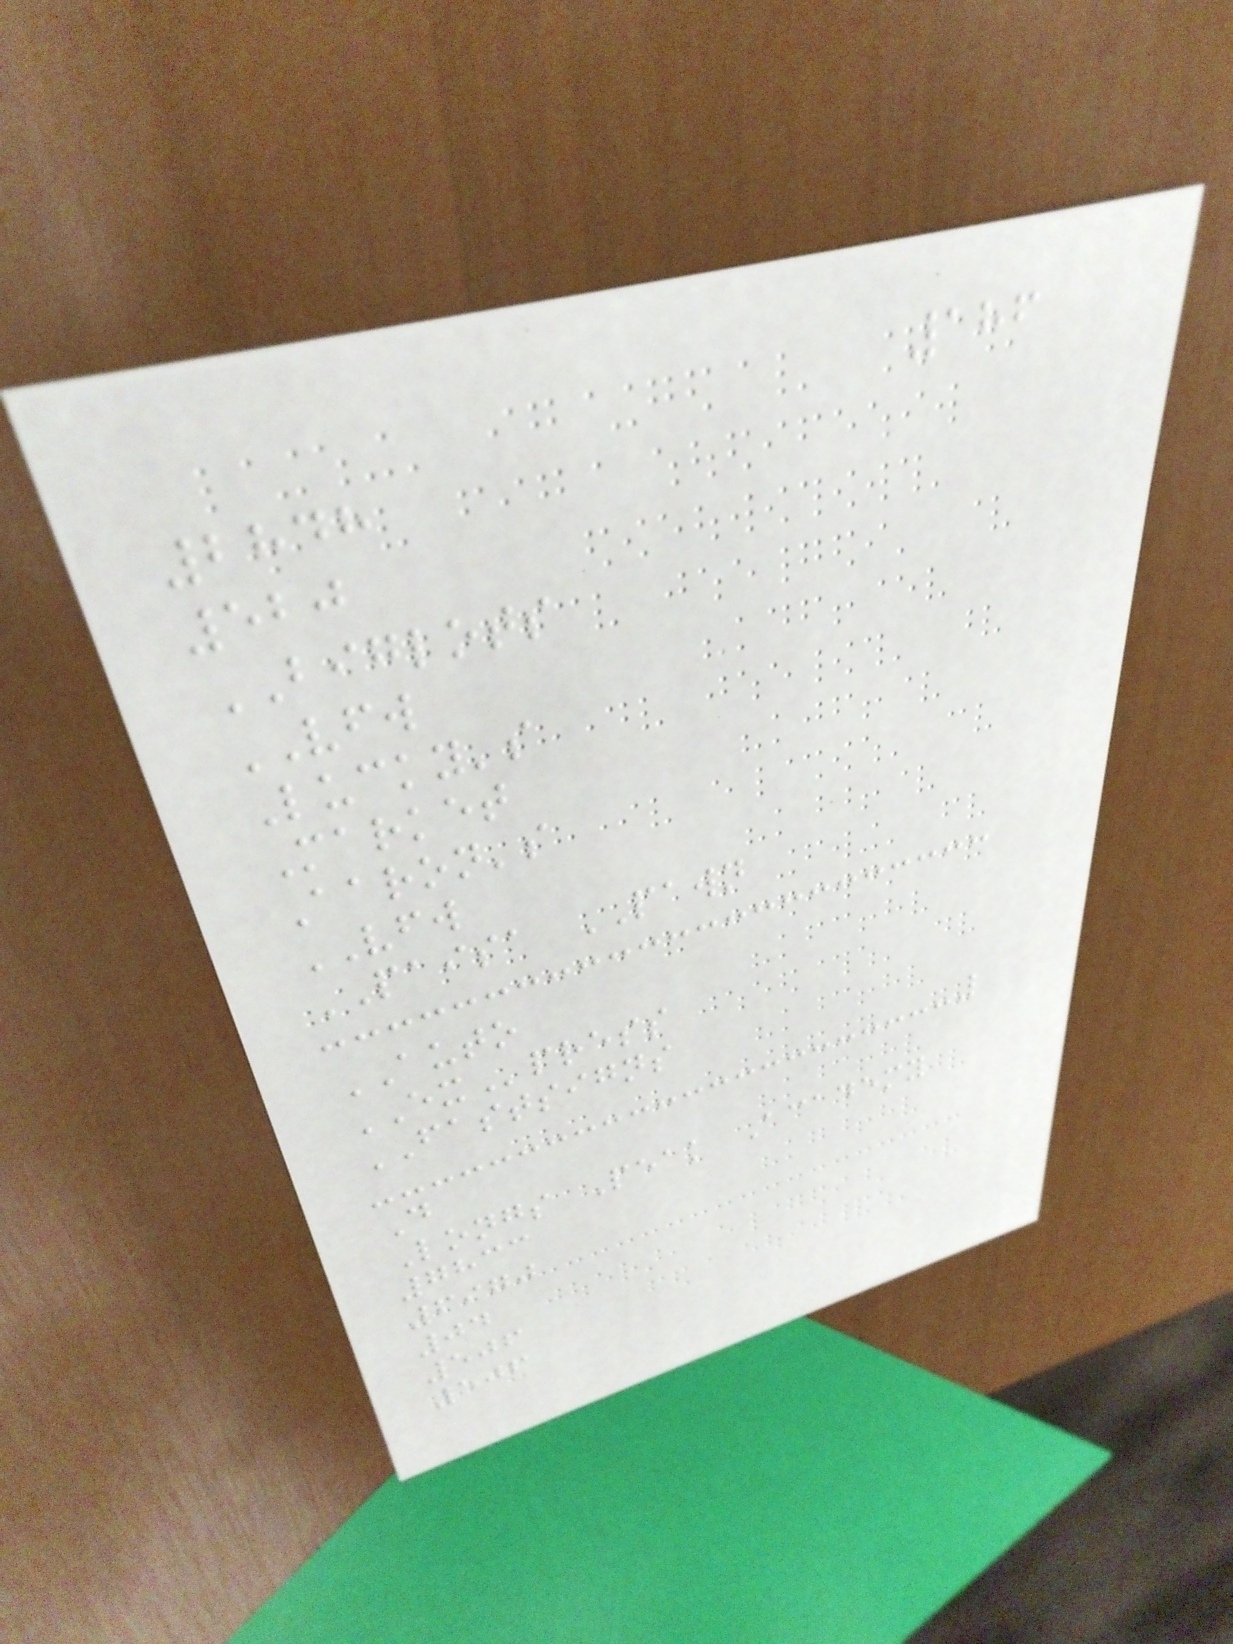186
2848
520
BIGLOTS
VFW
Lucky's
Market
Aaron's
VFW
PAISA PAWN
AUTO
EXpress
FASTSIGNS
D
Longs Peak Academy
7833
6970
04
506
506
